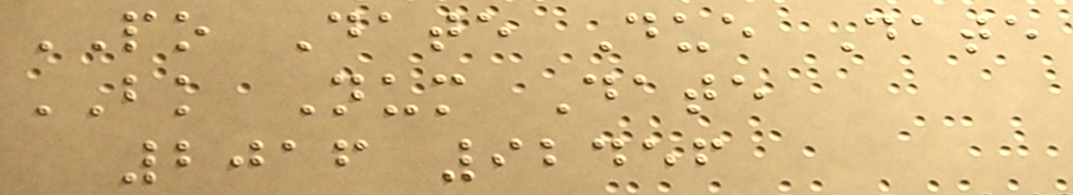PO Date Due Date
BK Num Date
2016 92456
